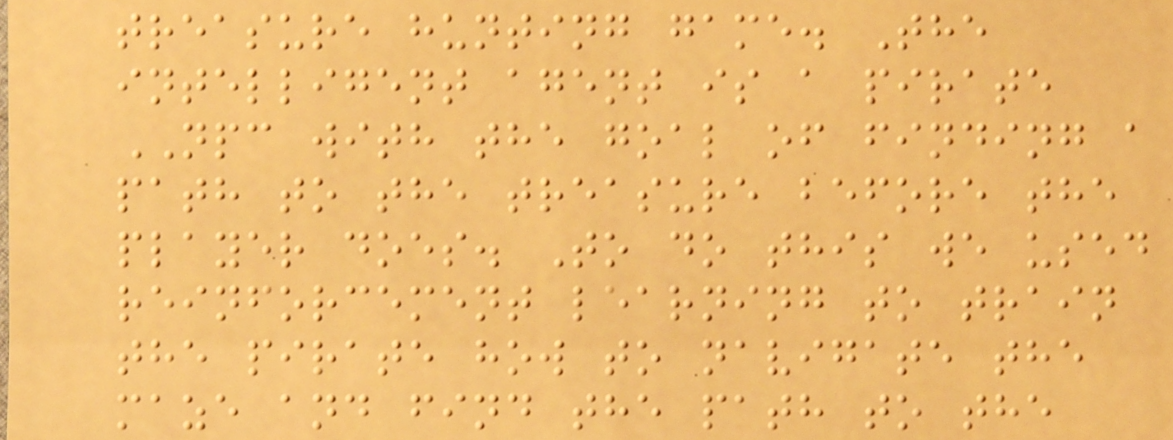treasure hunting game. The
intelligent agent is a pirate
NPC with the goal of finding a
path to the treasure before the
player does. To do this we used
reinforcement learning to train
the pirate how to navigate the
maze and find the path to the
